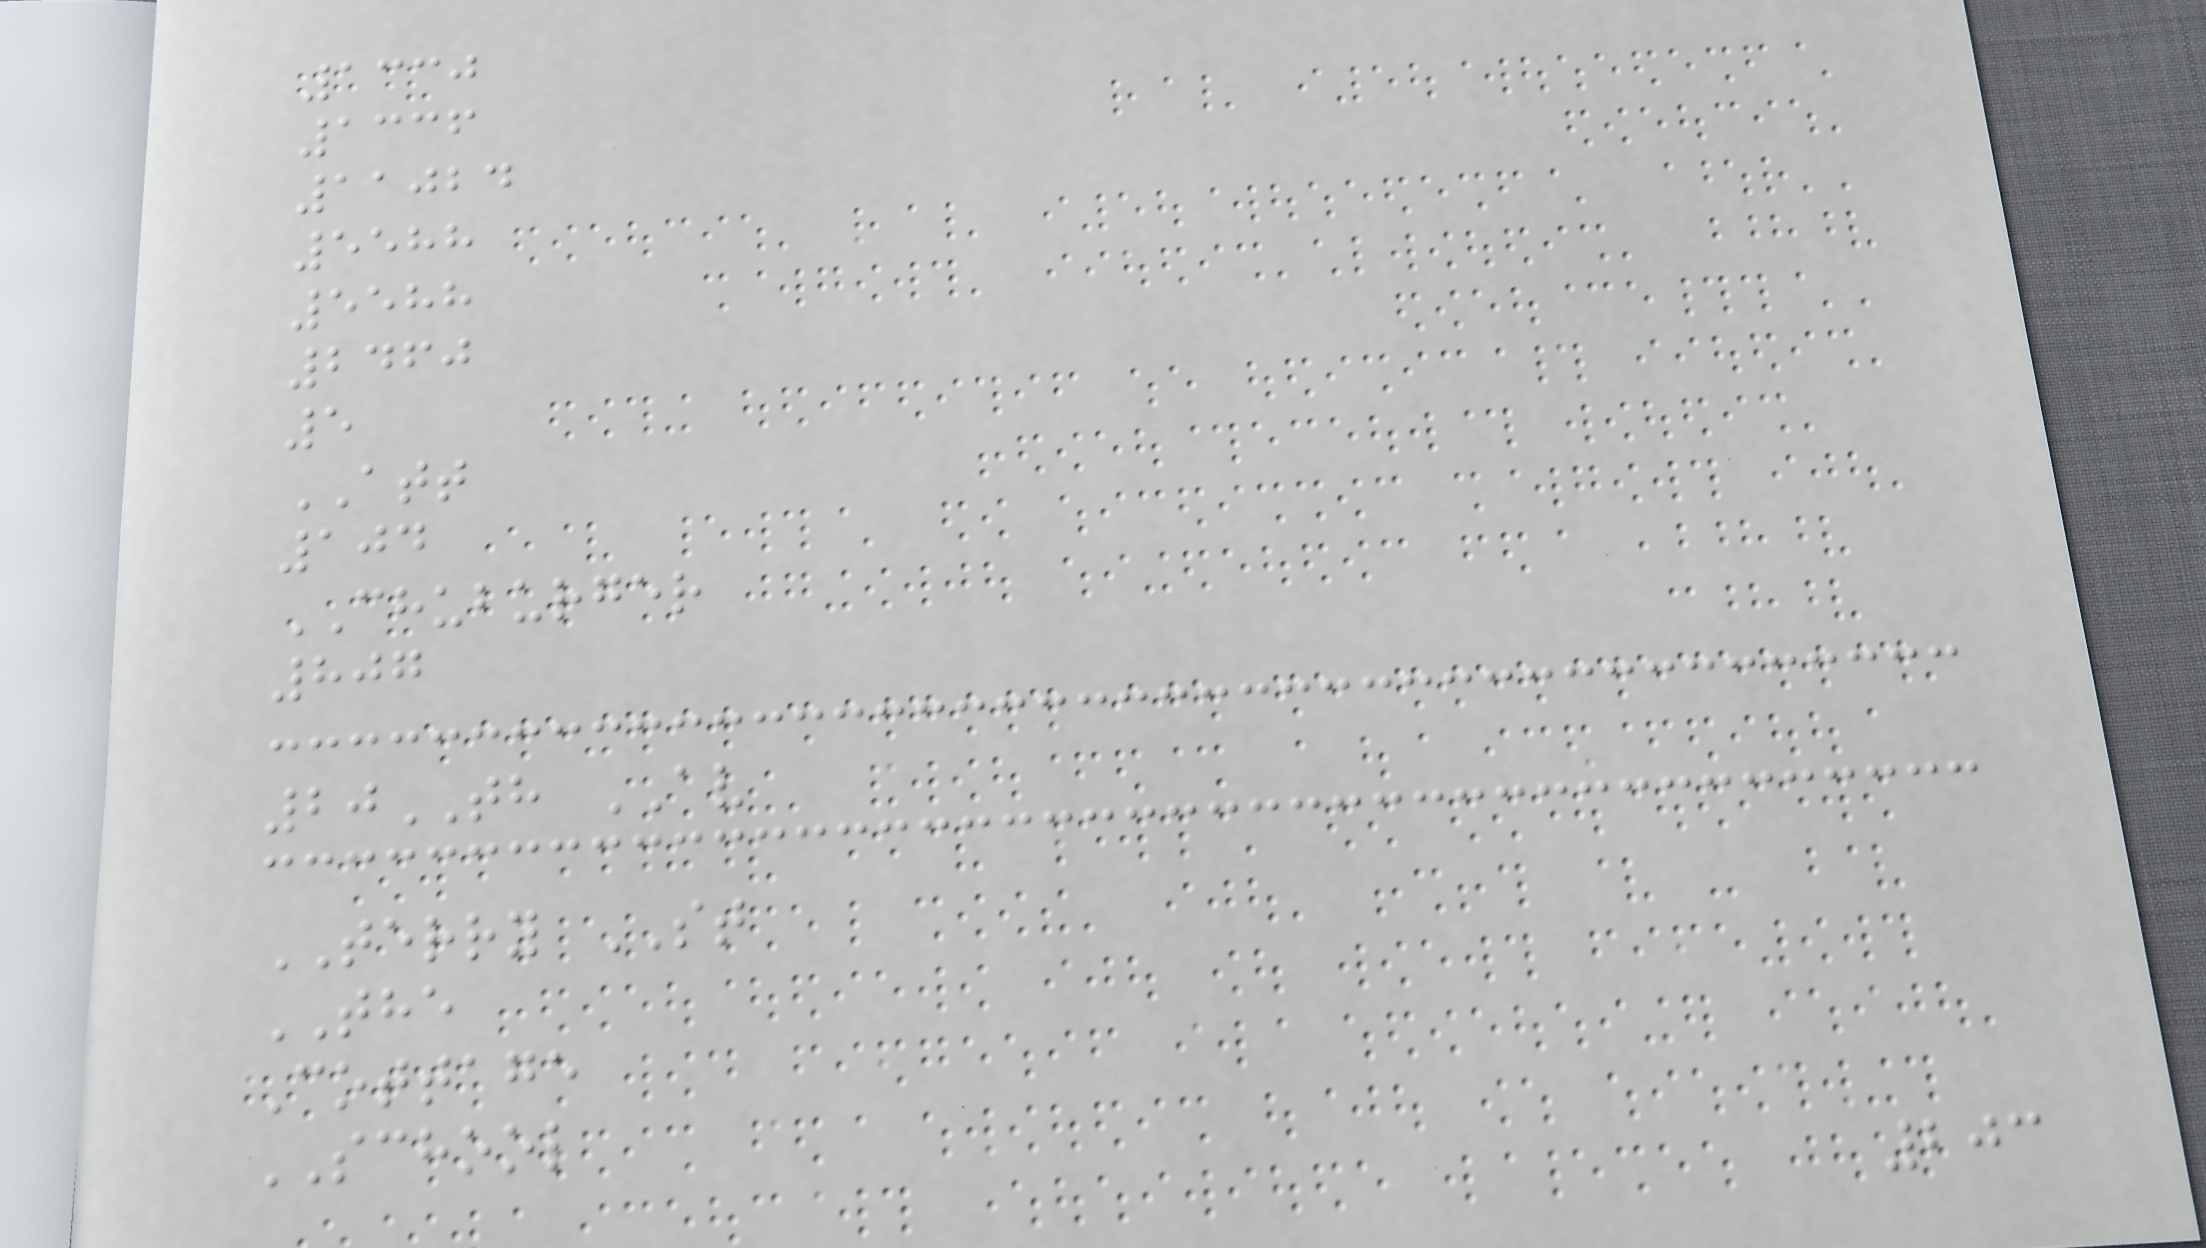1330
1336
11024
5588
5588
2460
5
ATT
104
CHUBURGER
807
20TH AV
TERRY ST
THE
Cottage
SCHOOL
203
